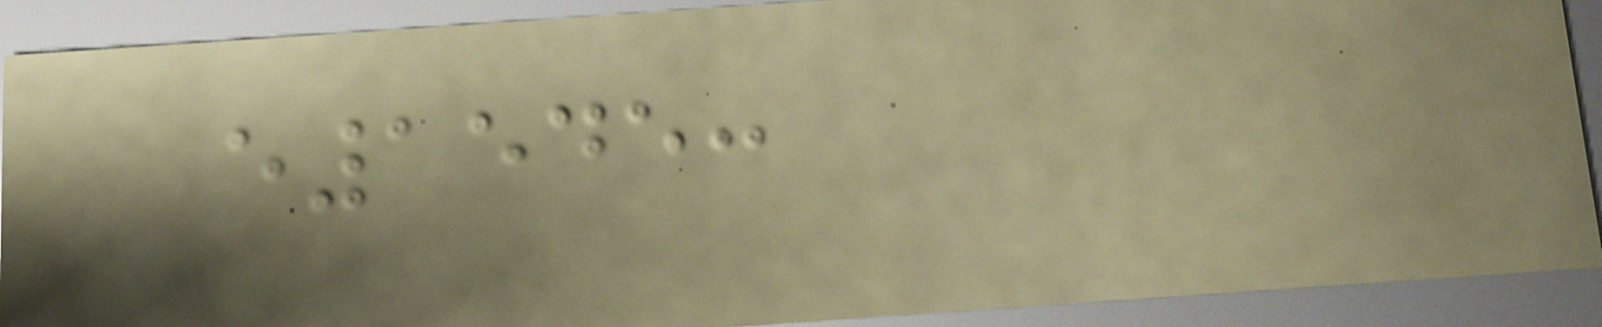e1545:
